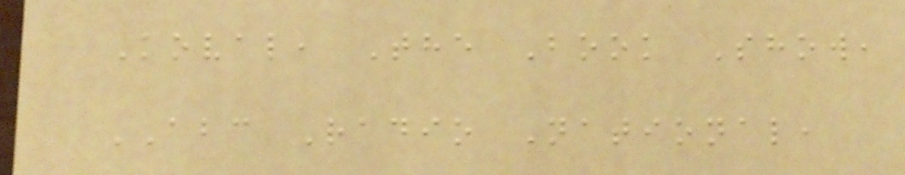Koval, The Book Show,
ABC Radio National,
